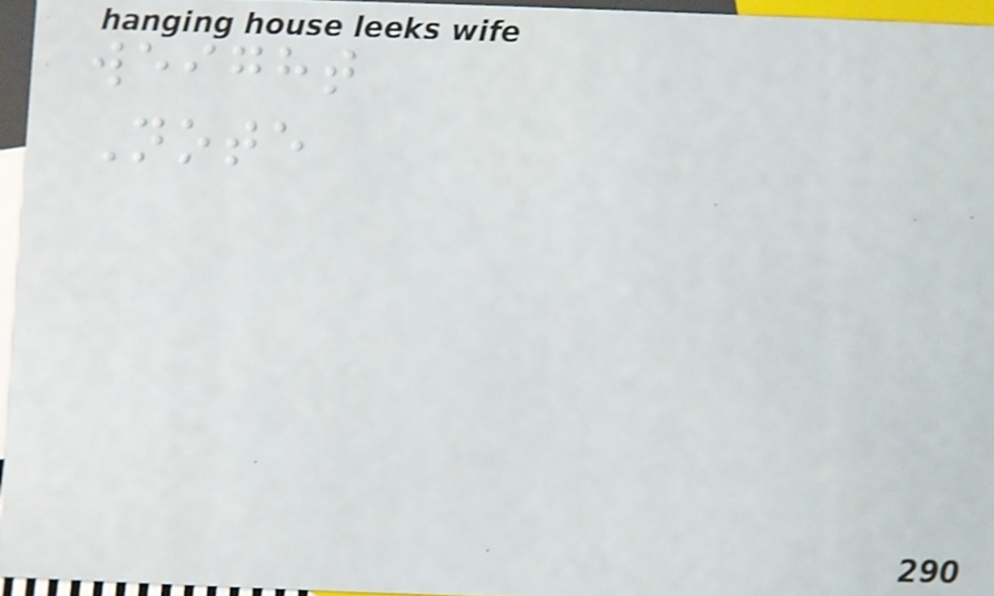weight
Note
